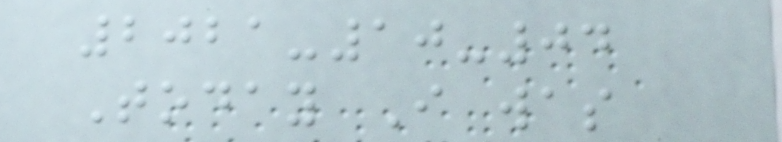2021-10-04
Today I was
